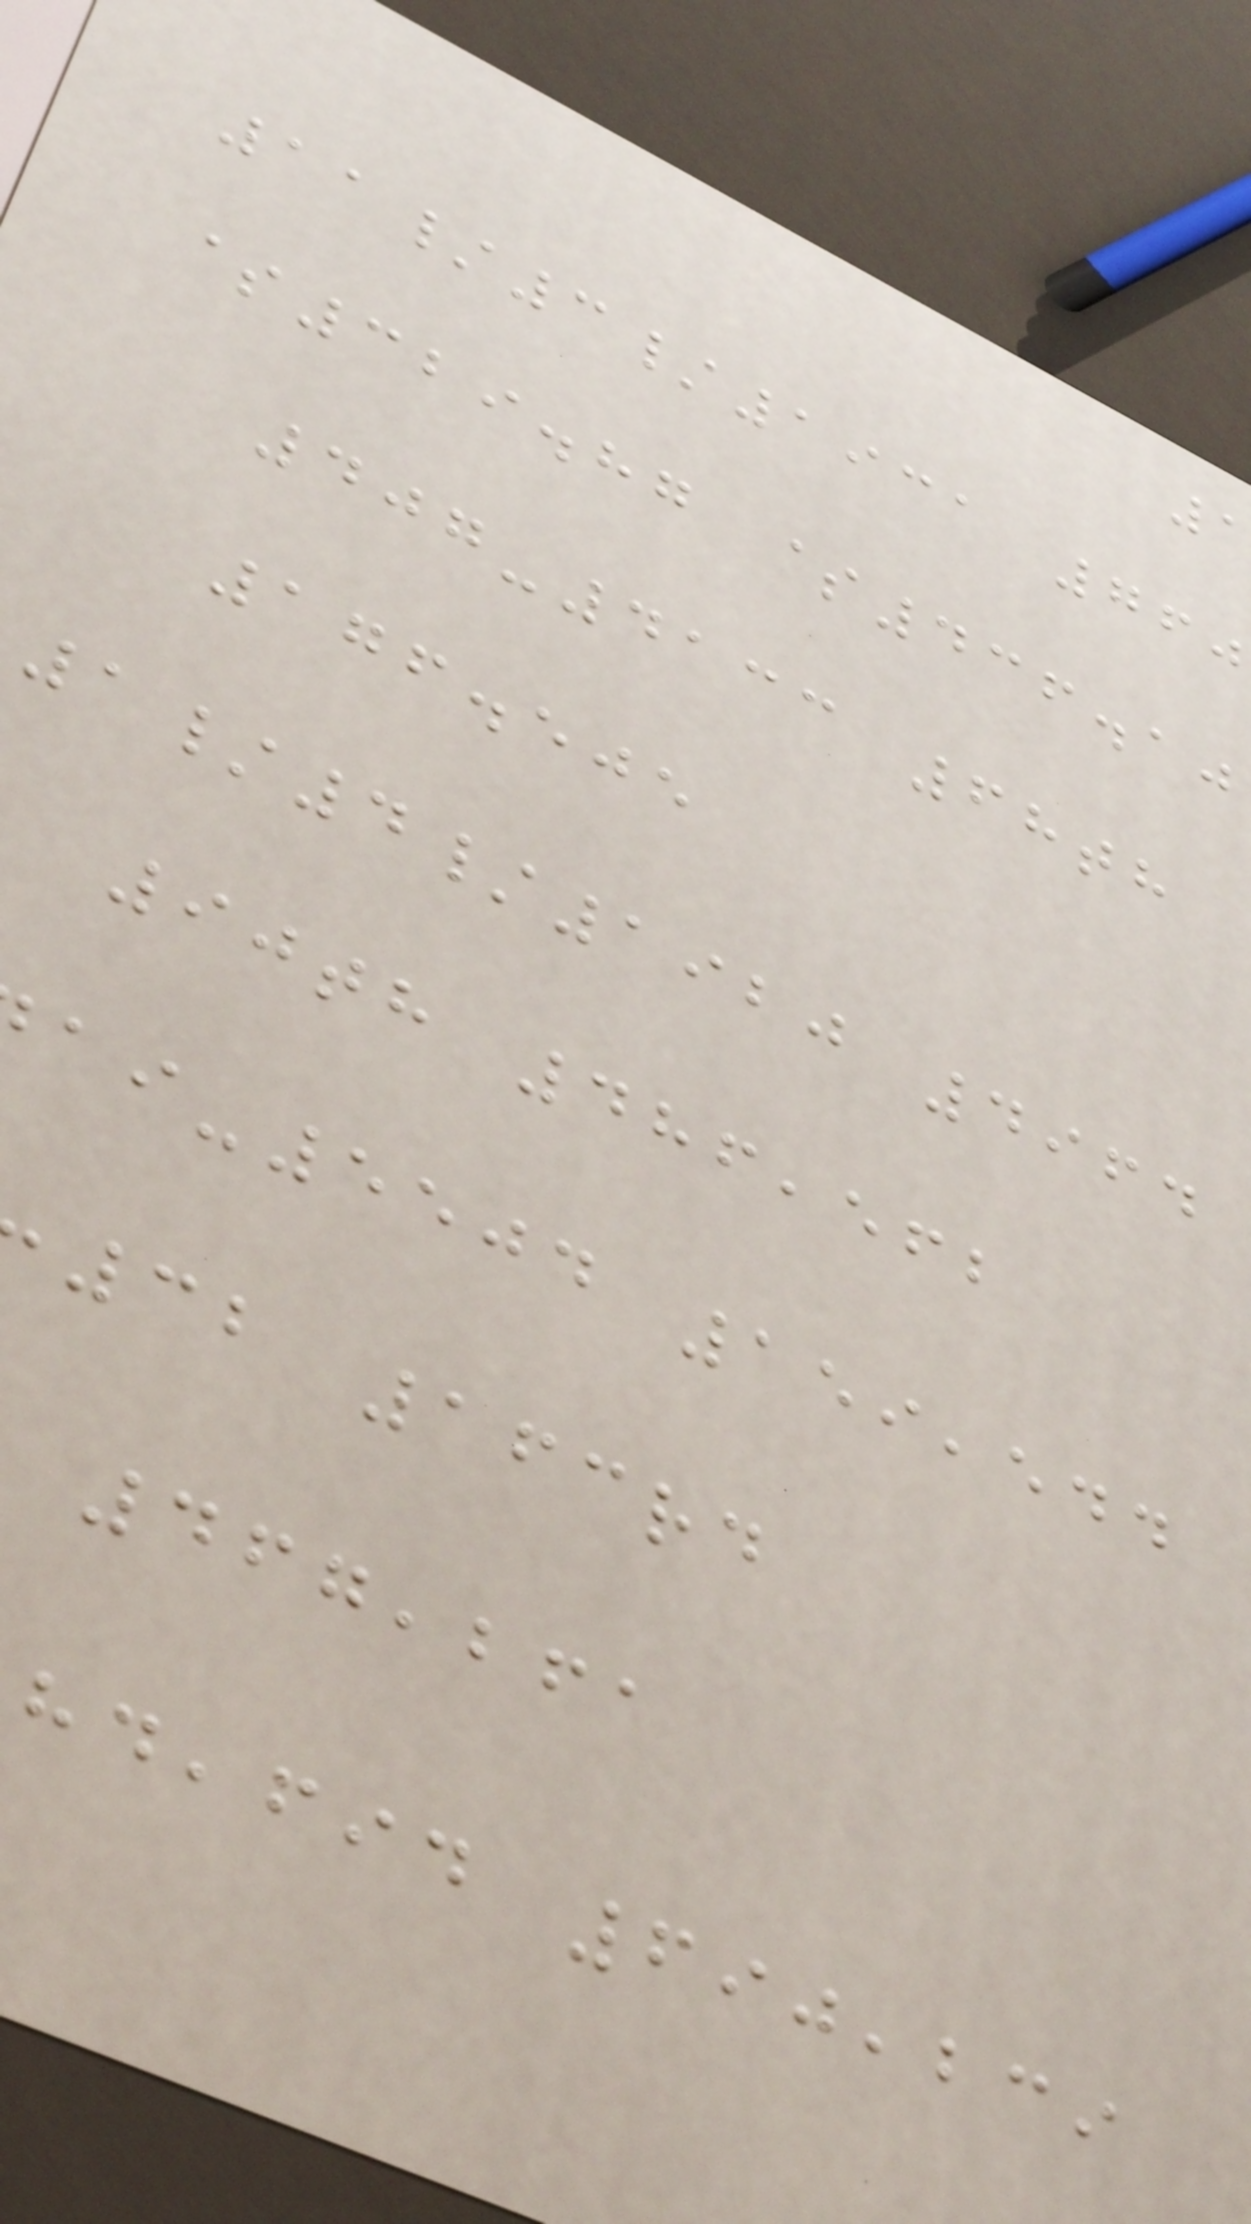11/3/1931 760
$329.87 $436.10
407-4133 68th
176.505
1/4/1920 4964
90th 486,562
-5504 159,544
32 163rd
467,261
,fid 690,239
